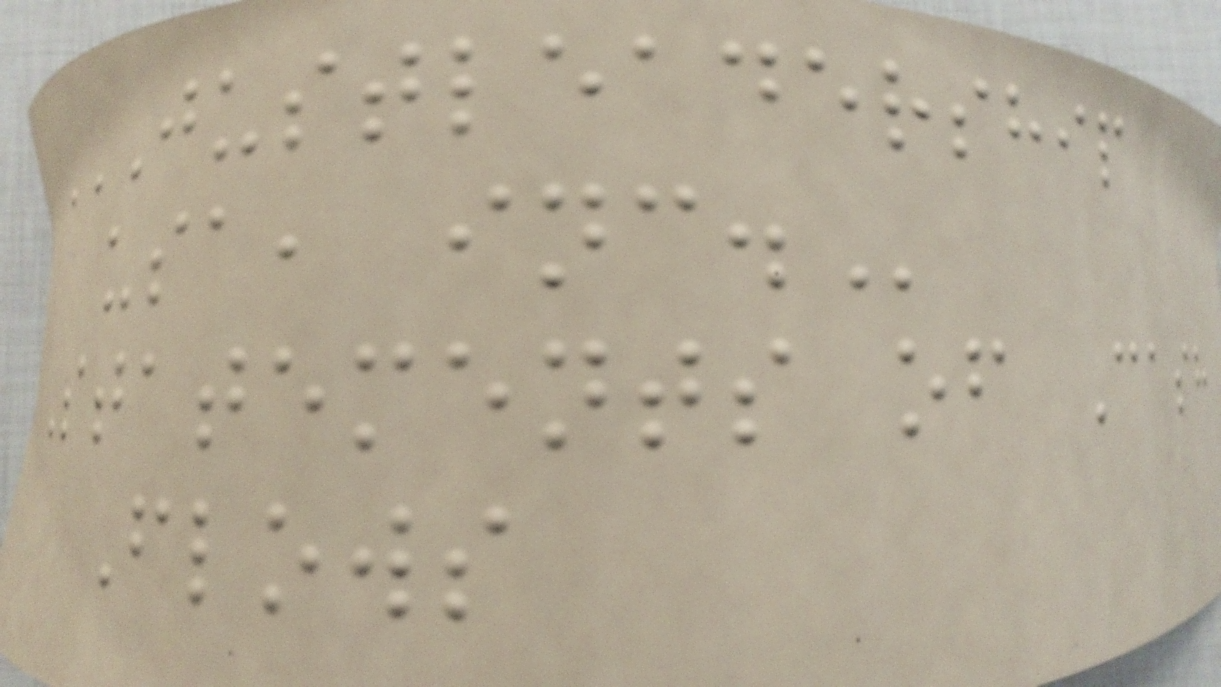JUSTLEADERSHIP
USA, INC.
Statements of Cash
Flows
